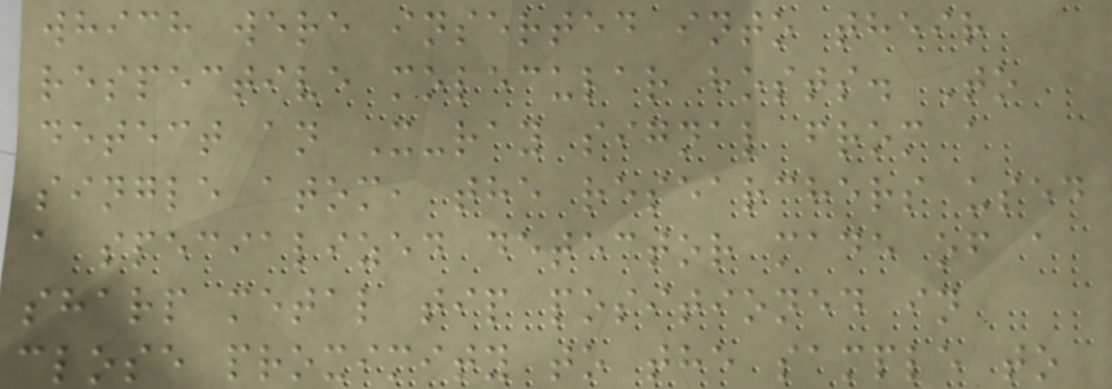which were inserted into their
respective molecular hosts. To
detect an X-ray signal from a
single atom, the researchers used
a specialized detector made of a
sharp metal tip positioned in
close proximity to the sample to
